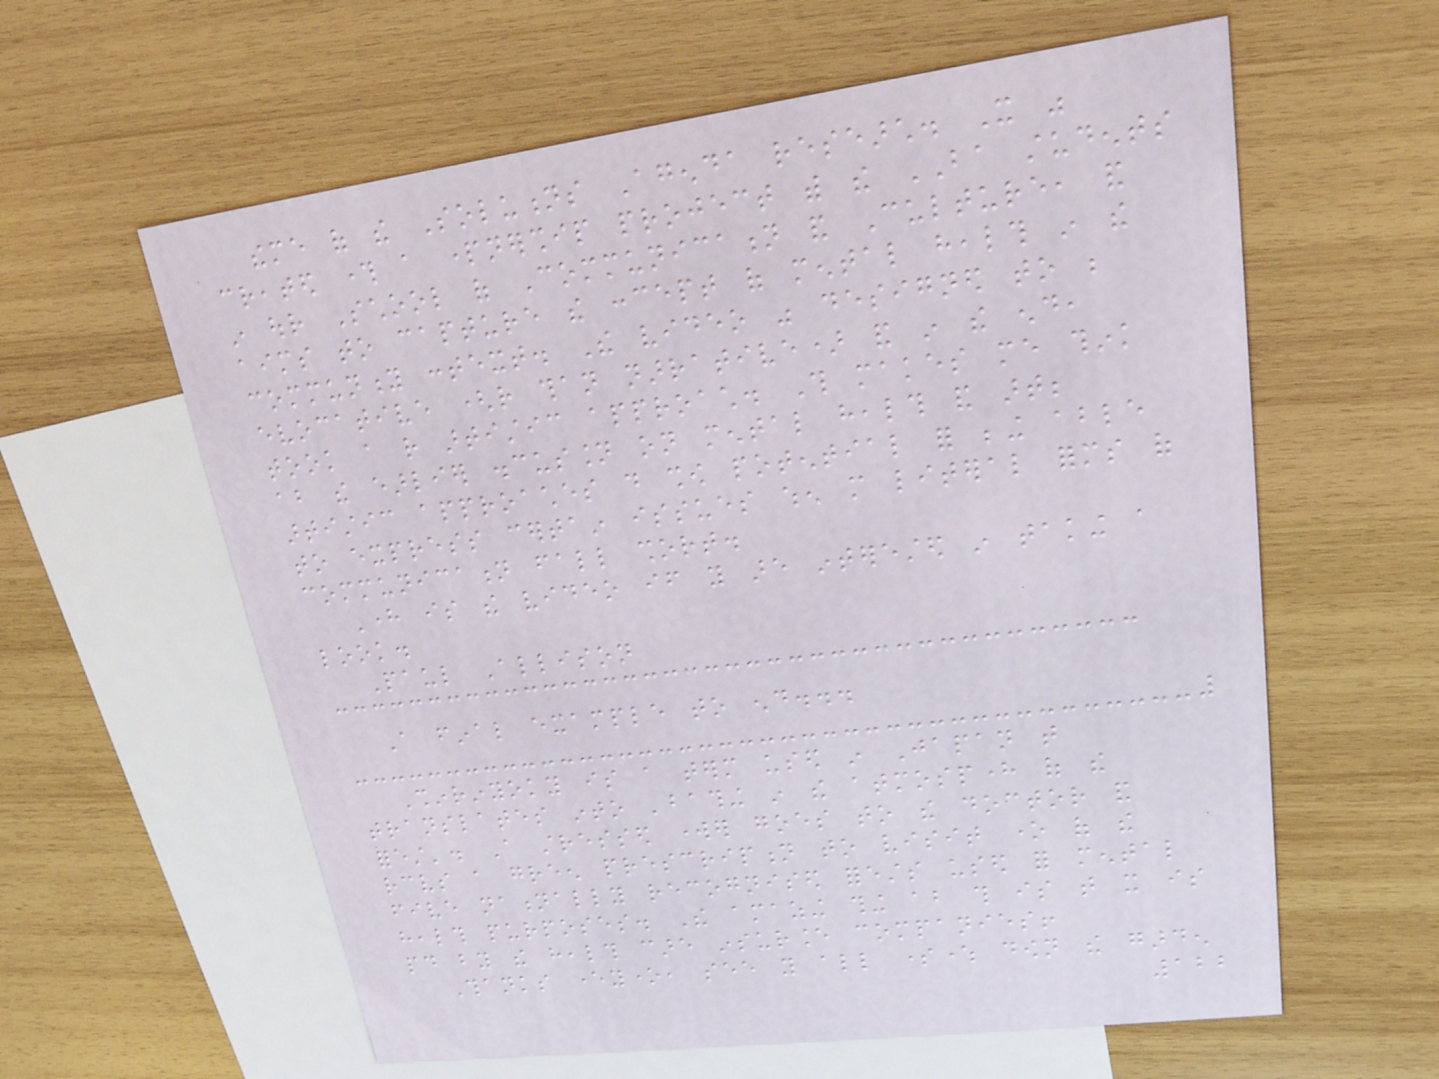theme of the Solutions Agenda research. It was
created through a partnership project with the BA students
in our School of Communication and Culture, and
aims to capture the concept of mental health in the
community context. The video was designed to be
evocative (rather than narrative) and in the end,
took a rather artistic approach. This makes me think
about the earlier discussion on mental health and art;
artistic approaches do show potential for being able
to express certain issues when more literal forms of
communication fall short.
Here is the video if you are interested in taking a
look.
Paul Allison
A final example to end...
Shinrinyoky is a term used in Japan that
translates into 'bathing in the atmosphere of the
forest'. A stressed worker goes to the doctor and
receives a green prescription to visit one of the
five nationally recognised forests used for mental
health purposes. The amazing thing about this is that it is
paid by the health care insurance companies!
Thanks everyone, see you all somewhere down the garden
122
